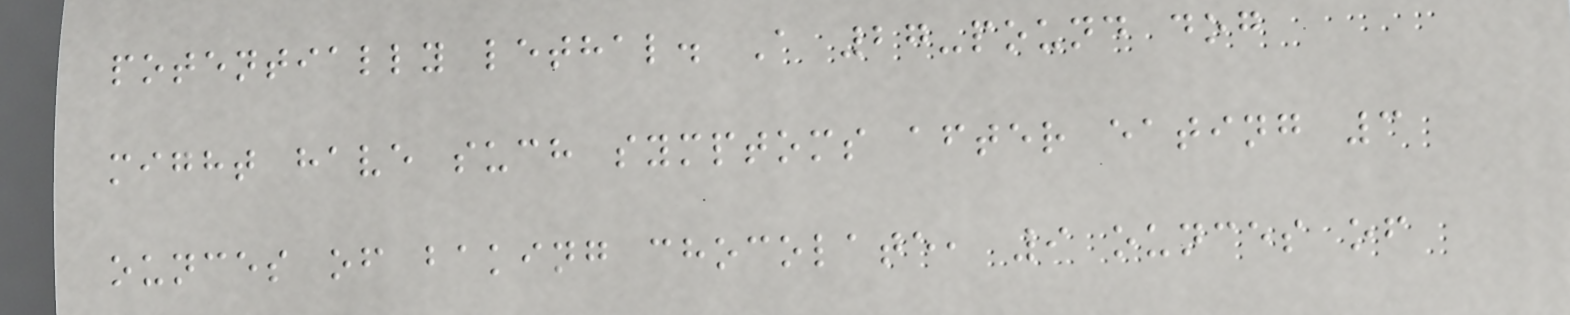potentially lethal. A 27-pound dog
might have such symptoms after eating 3
ounces of baking chocolate, 9 ounces of
